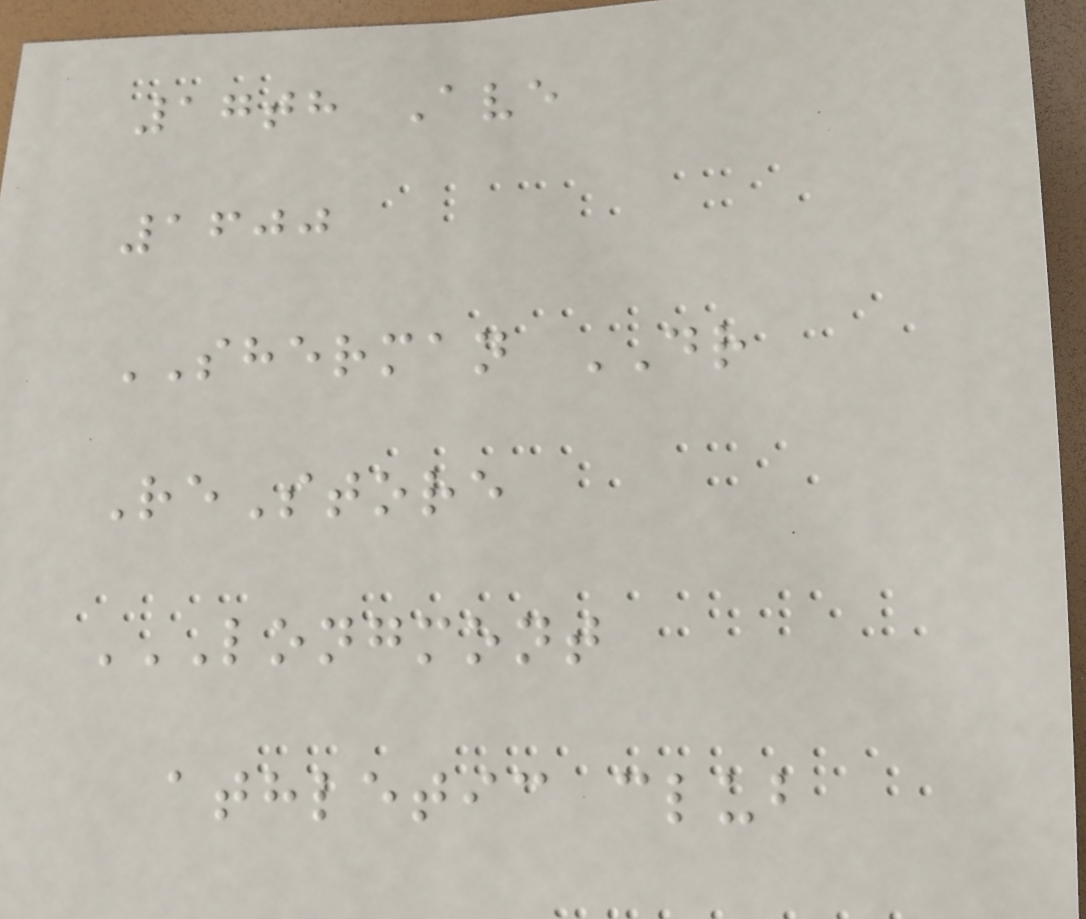17th Ave
1600
SHERMAN DR
ReStore
LONGMONT
ATHLETIC CLUB
